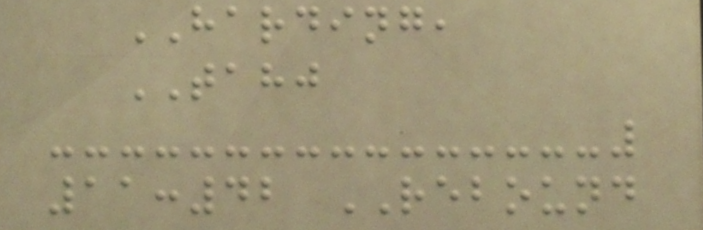HARDING,
TAHJ
11:42 REBOUND
